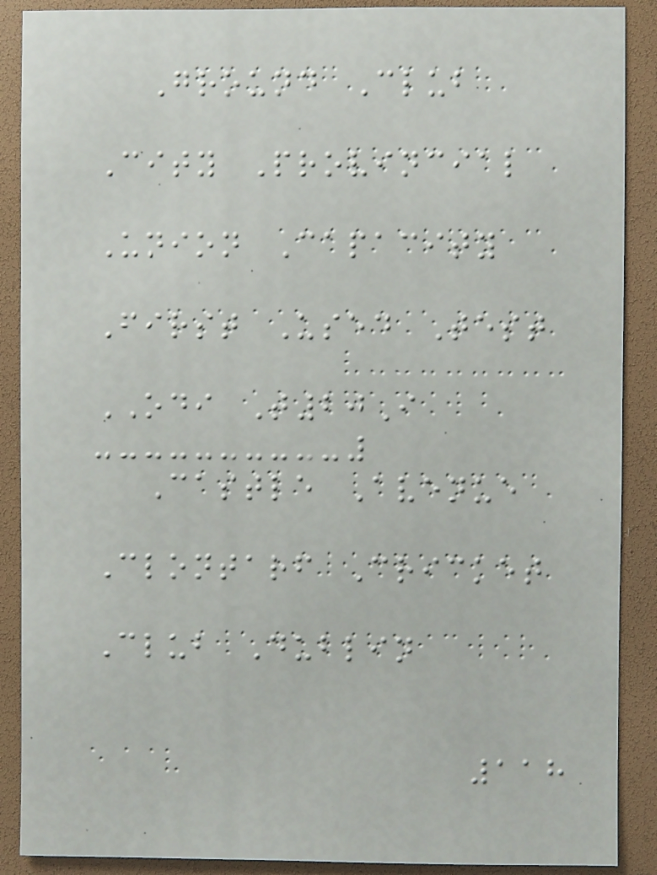Ground Club
City Provincial
Union Capacity
First Used Test
ODI T20I
Castle Avenue
Clontarf Cricket
Club Dublin
118
